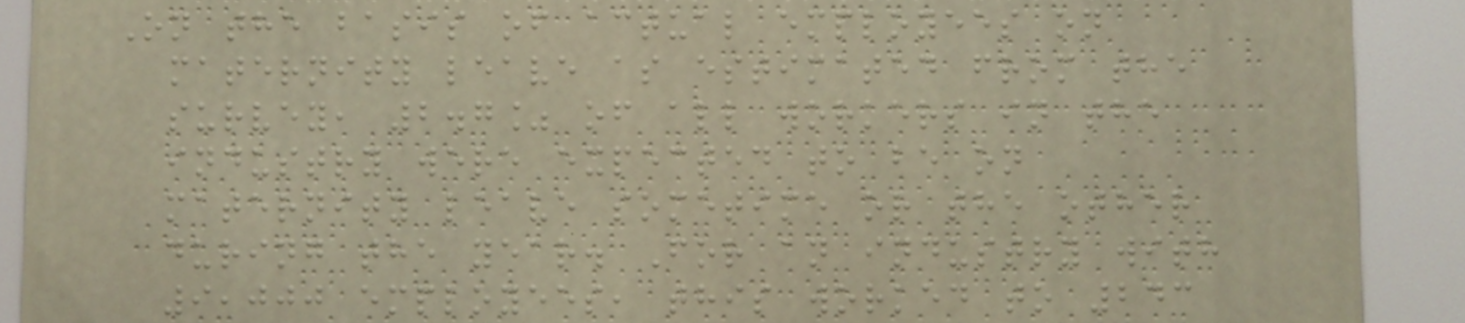On the basis of actual employees on
maternity leave as estimated from the
survey, 2.7% of all workers in the
industry were expected to be on
maternity leave sometime or the other
during the year. For an industry with
9,000 employees, this worked to 243
